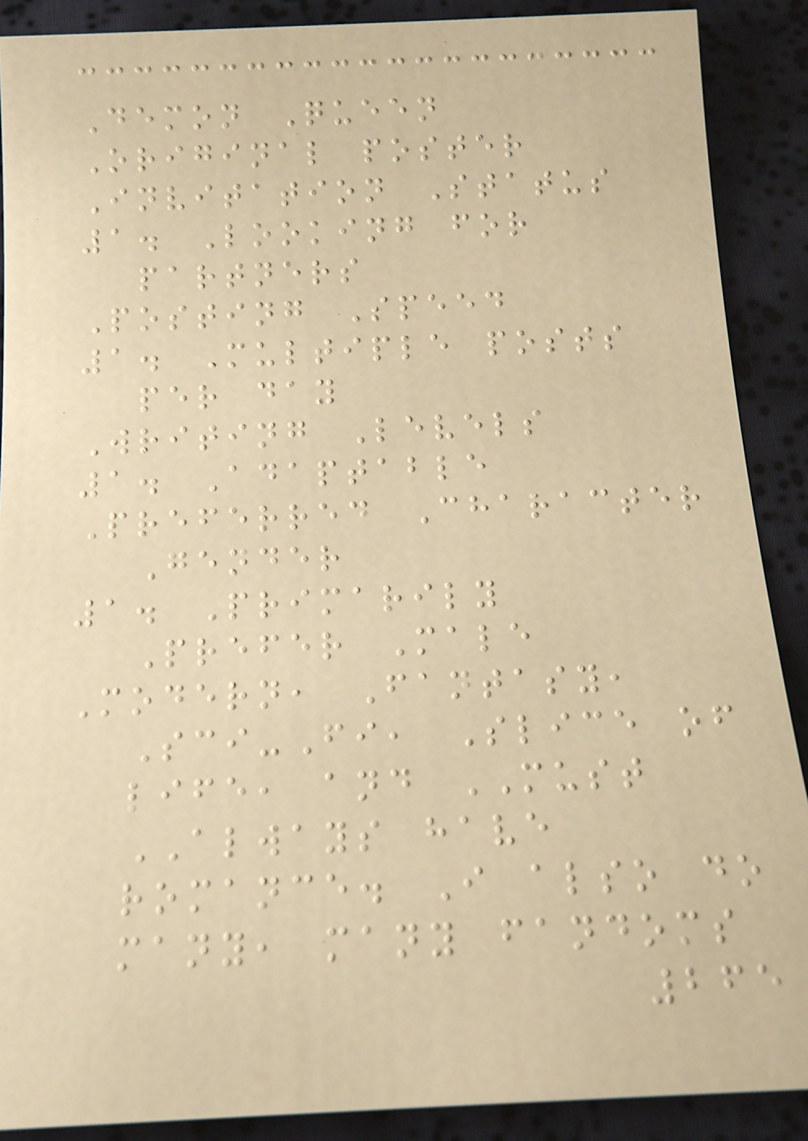Demon Queen
Original poster
Invitation Status
1. Looking for
partners
Posting Speed
1. Multiple posts
per day
Writing Levels
1. Adaptable
Preferred Character
Gender
1. Primarily
Prefer Male
Modern, Fantasy,
Sci-Fi, Slice of
life, and MUST
ALWAYS have
romance. I also do
many, many fandoms
265
